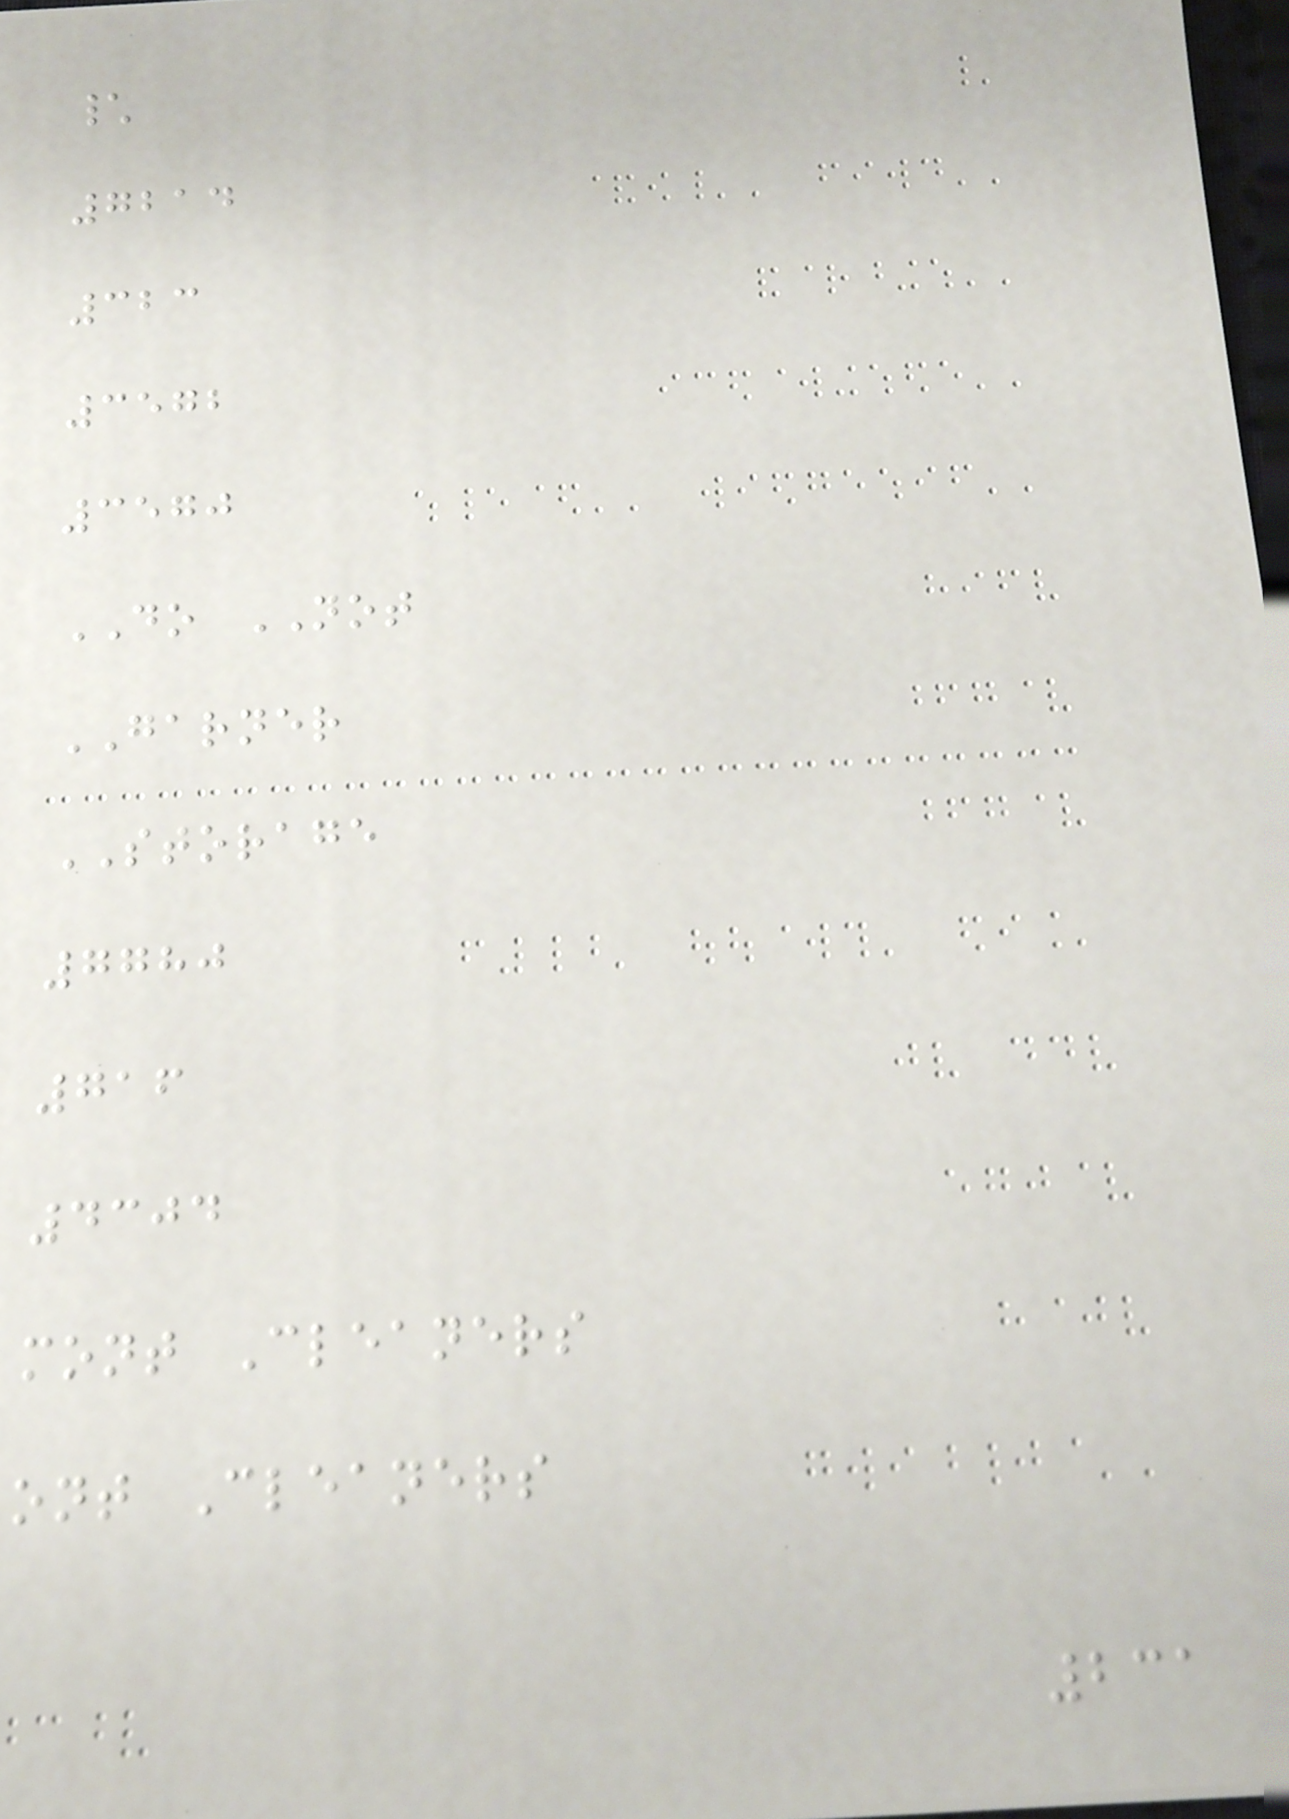\
7214
323
3572
3570
DO NOT
GARNER
STORAGE
7780
716
4304
mont Cleaners
ont Cleaners
231
